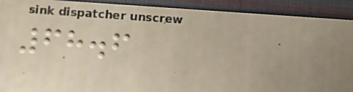68.6
